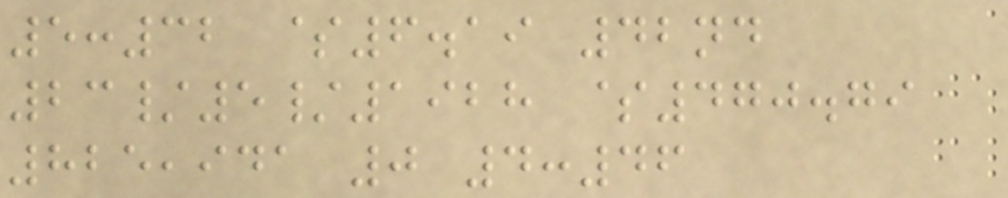5:32 $6.19 42nd
23/5/1928 $470.79
825,941 0 4:46
